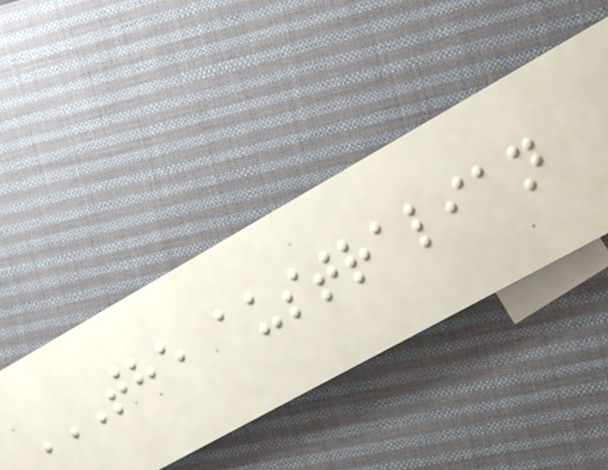THE AUSTRALIAN
